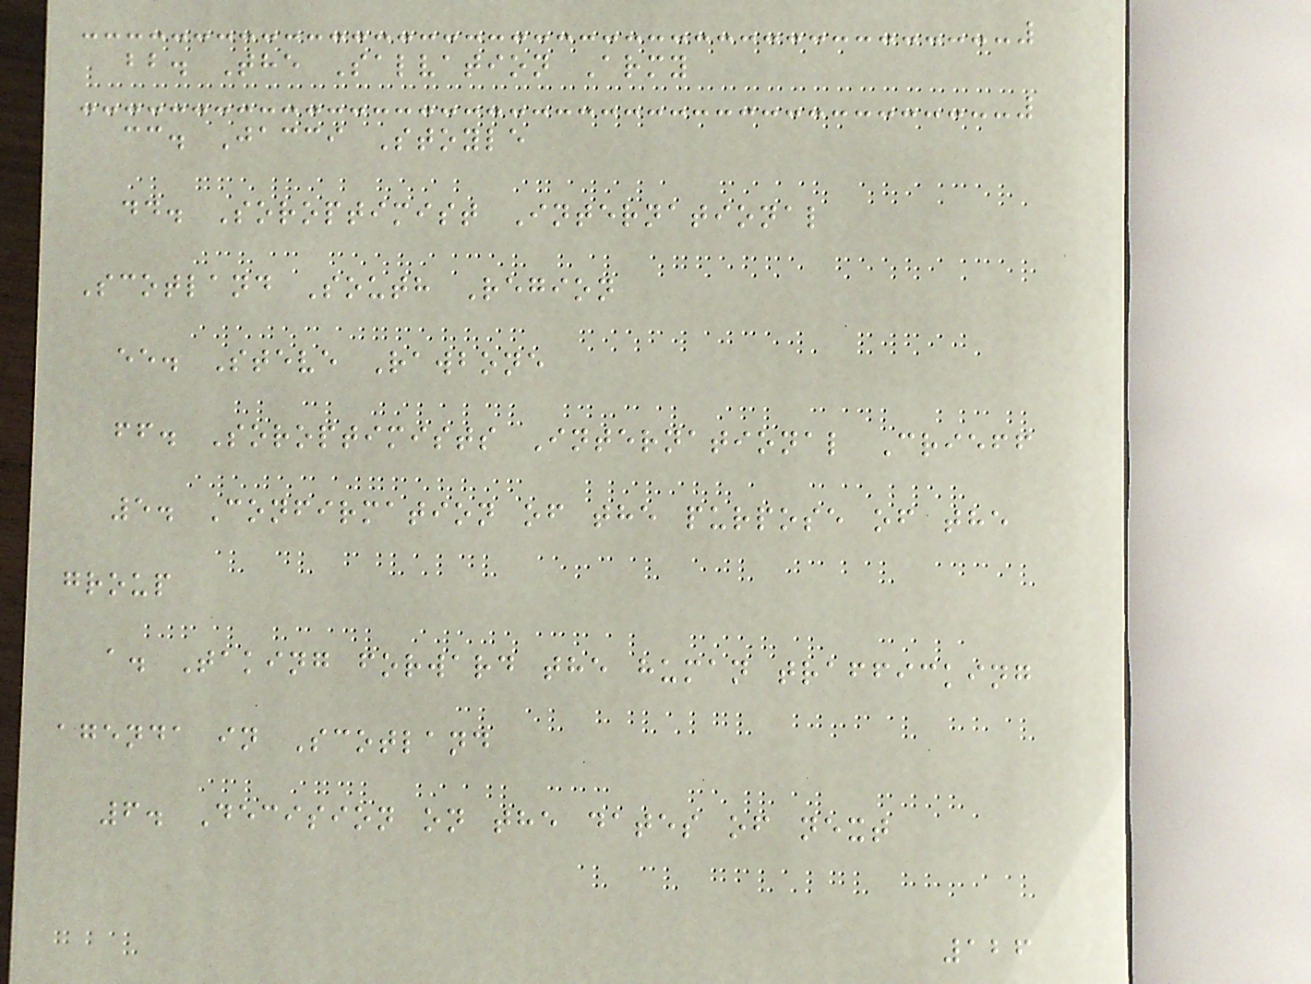bb. The Salvation Army
cc. Jacci Stoyle
dd. Soroptimist International
Scotland South Region
ee. Steve Rawbone
ff. Soroptimists International Crieff
5. Confirmation of the purpose of the
group
a. Taking forward the human trafficking
agenda in Scotland
6. Decision on the dates of next
126
